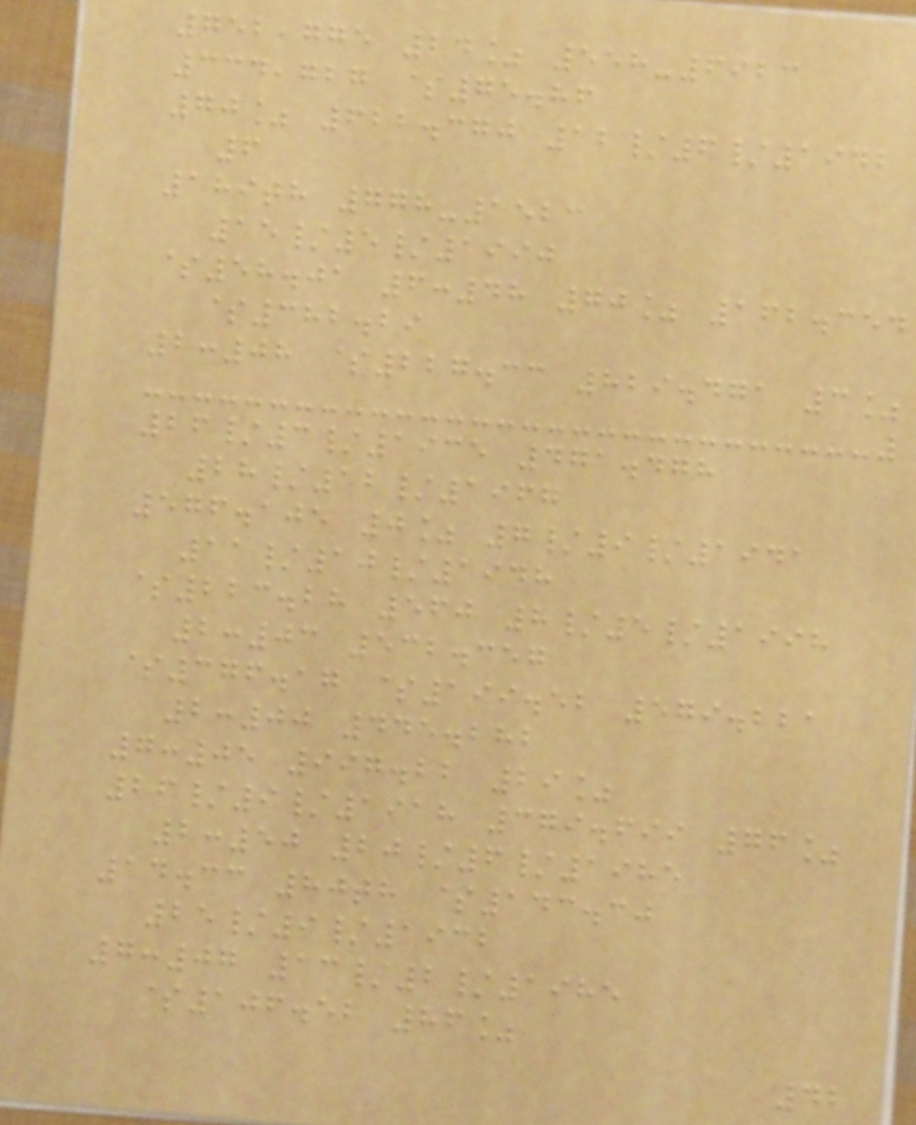752,775 24% 558-6923
334,727 $75.86
70% 622.370 12/6/1942
6
189th 778-1523
15/5/1990
$58.01 6:48 70% 162.354
$382.29
2:08 $227.33 829.471 3%
26/3/1935 471.478
28/12/1967
576.105 0% 7/9/1941
11/10/1948
$223.28 560 8/5/1998
2:03 532.357
$376.17 $199.52 579.221
2:00 445.282
7:05 997.22 29%
26/9/1918 379.699 76%
2:50 20/6/1985
14.33 80th $143.30
25/9/1932
7:07 13/2/1985
$106.52 86%
42
